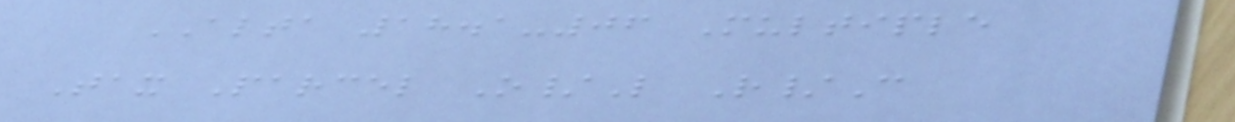ALTA 18.1-06 Multiple
Tax Parcel O/L R/C
